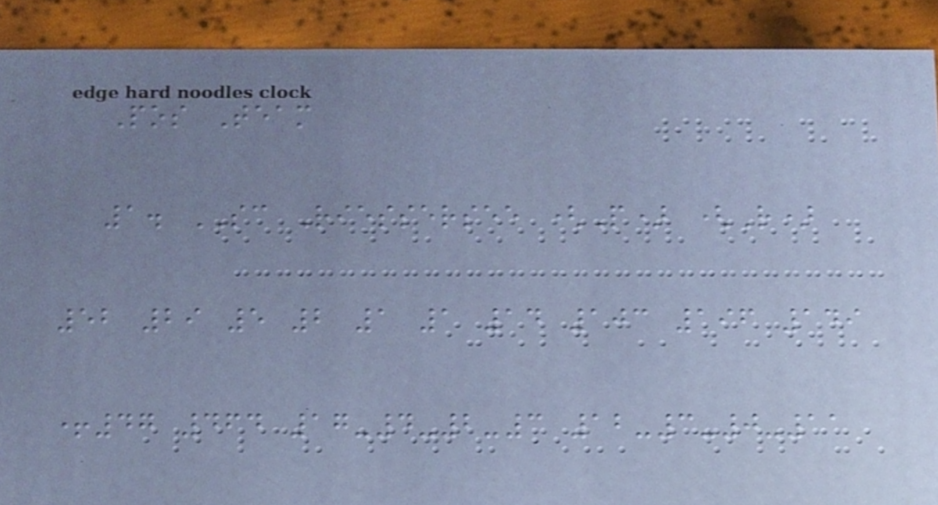Pos Team
1. SC Riessersee (P) (R)
52 29 5 2 1 1 14 103 196 149
+47 464 17-4-2-3 12-3-0-11
